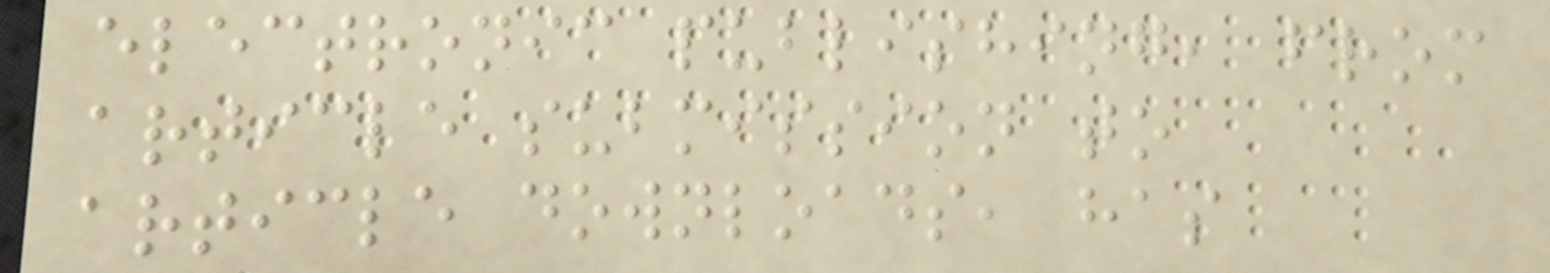electronic publishing, from
article submission to
article downloads, has
